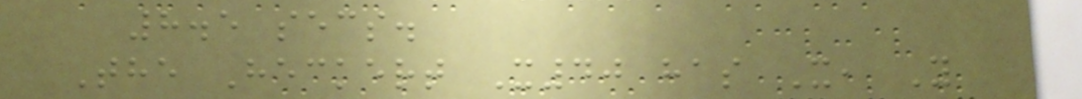8.5 secs.
The Heckert X40 has X, Y
